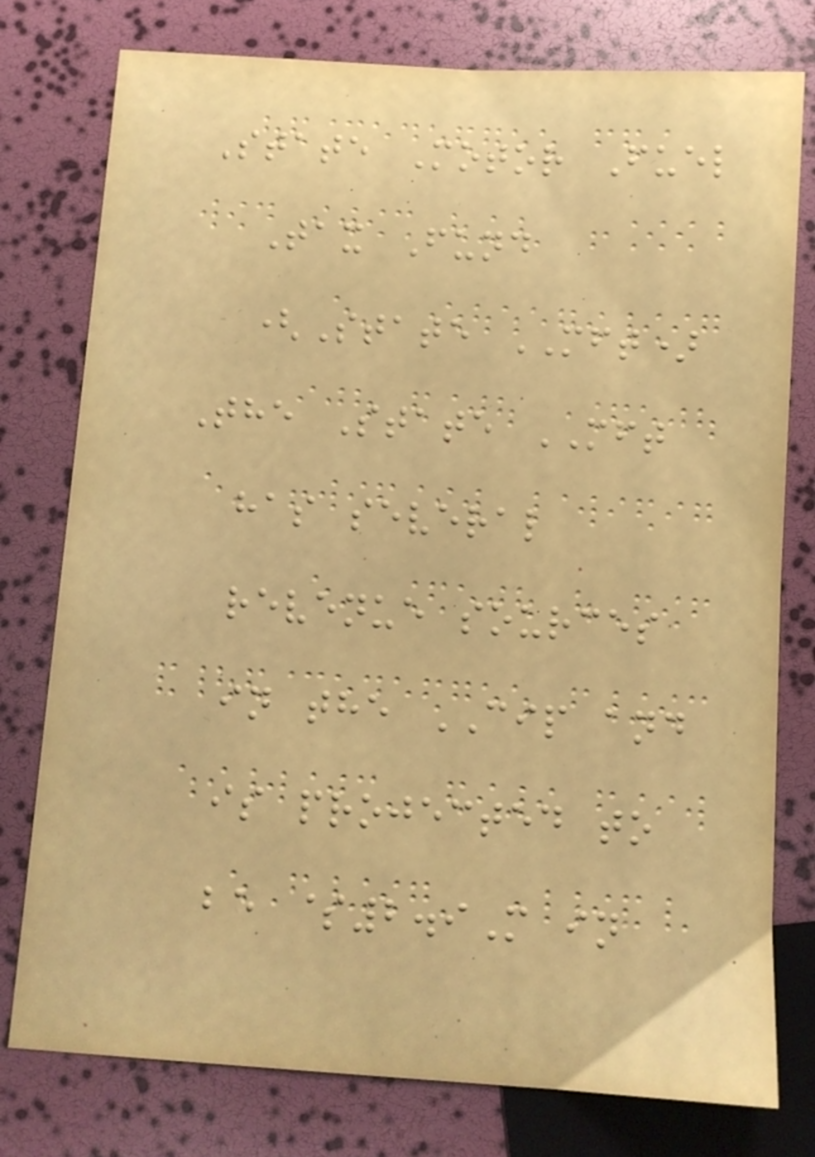State Motor Fuel
Tax Fund
(State MFT)
The State MFT
has several
revenue sources
in the CIP and
is projected to
be $2.9M in
